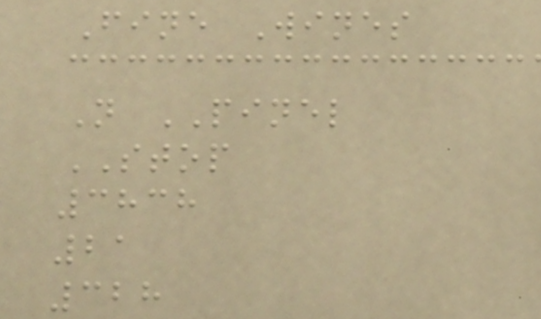Fine Wines
N PINEL
STOP
3838
21
328
